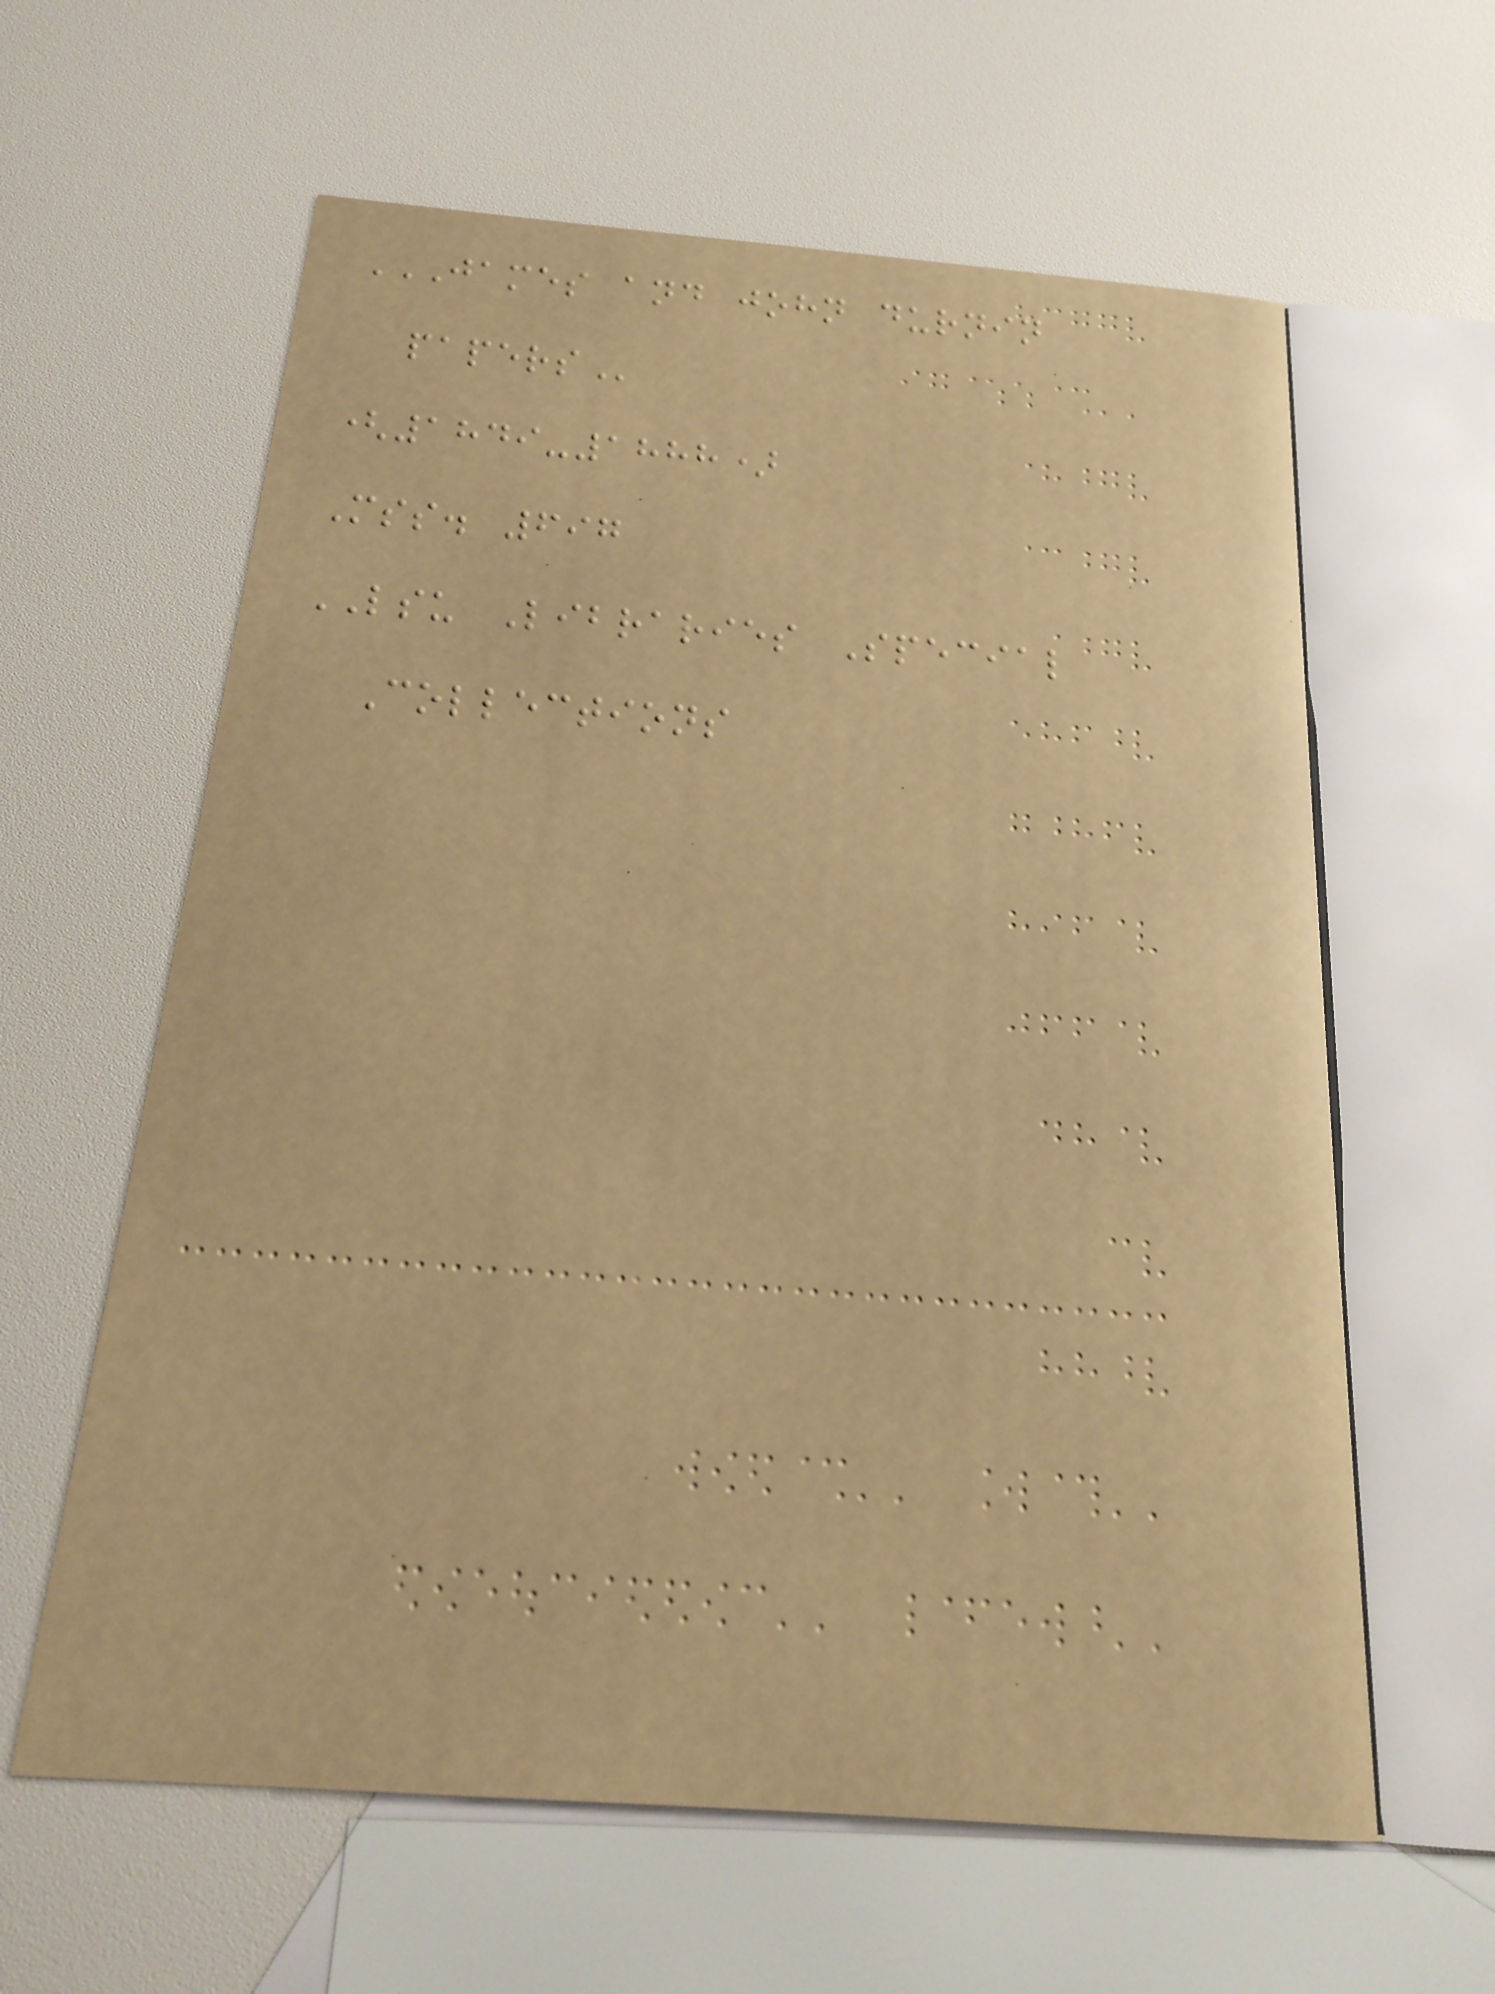JAMES AND JOHN DURNIN
PAPERS
(1849-1888)
Mss. 697
LSU Libraries Special
Collections
